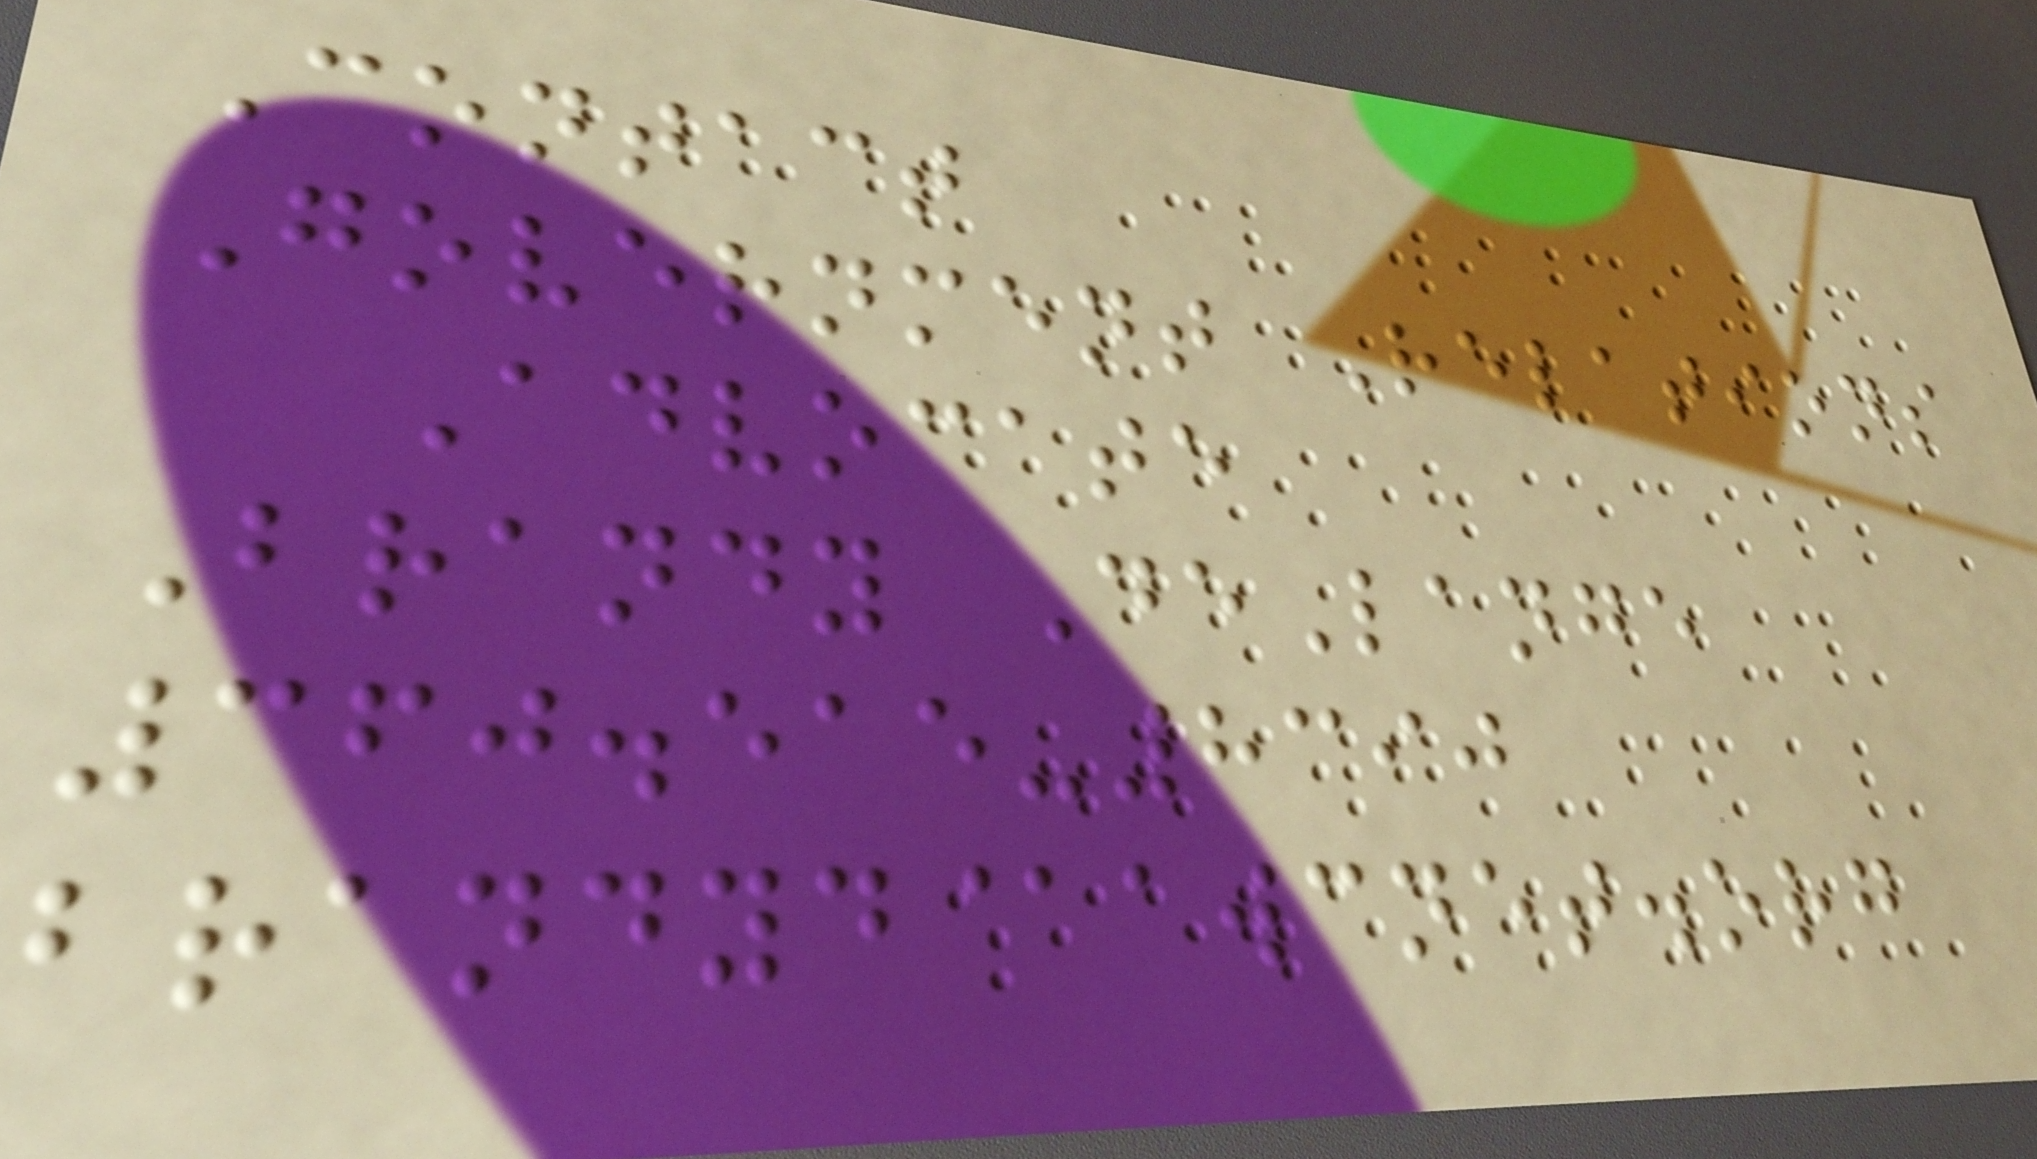Contact
Government Relations
Advocate
Brandy DeLange
360.515-8390
brandyd@awcnet.org
